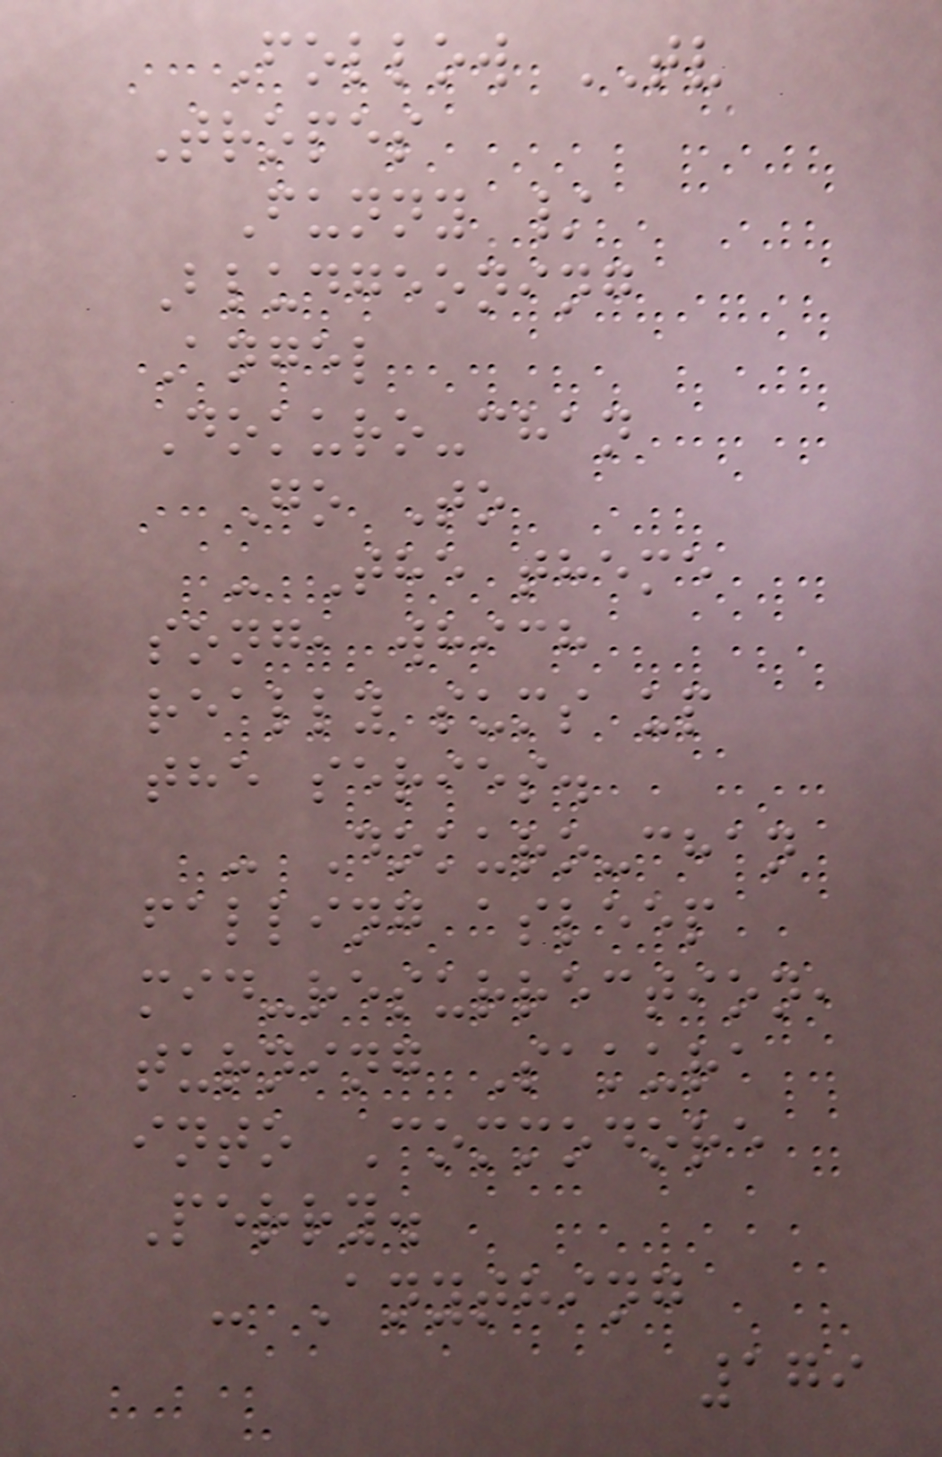Follow TV
Tropes
Funny /
Bludgeoning
Angel
Dokuro-chan
Go To
- The theme
song, which
really sums up
the series.
- Dokuro-chan
falling asleep
mid-resurrection,
turning Sakura
into Commodore
Perry.
- Anything
179
